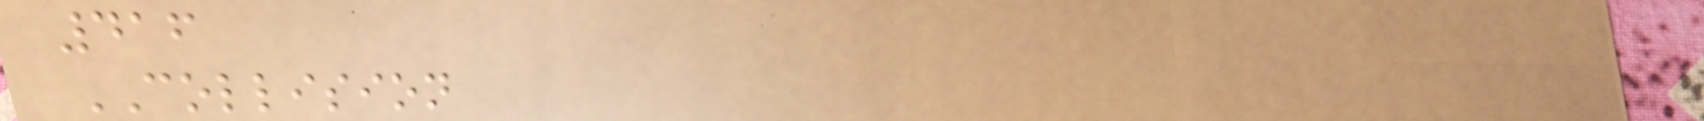416
COLLISION
